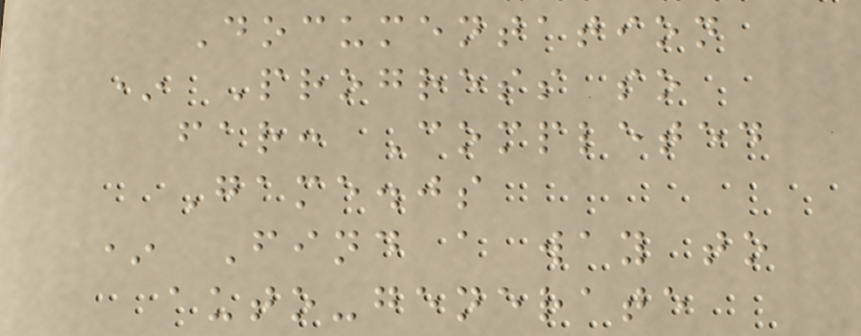Documentation
* Progress so
far: Completed
Game.js
* Find a way to
auto-generate
